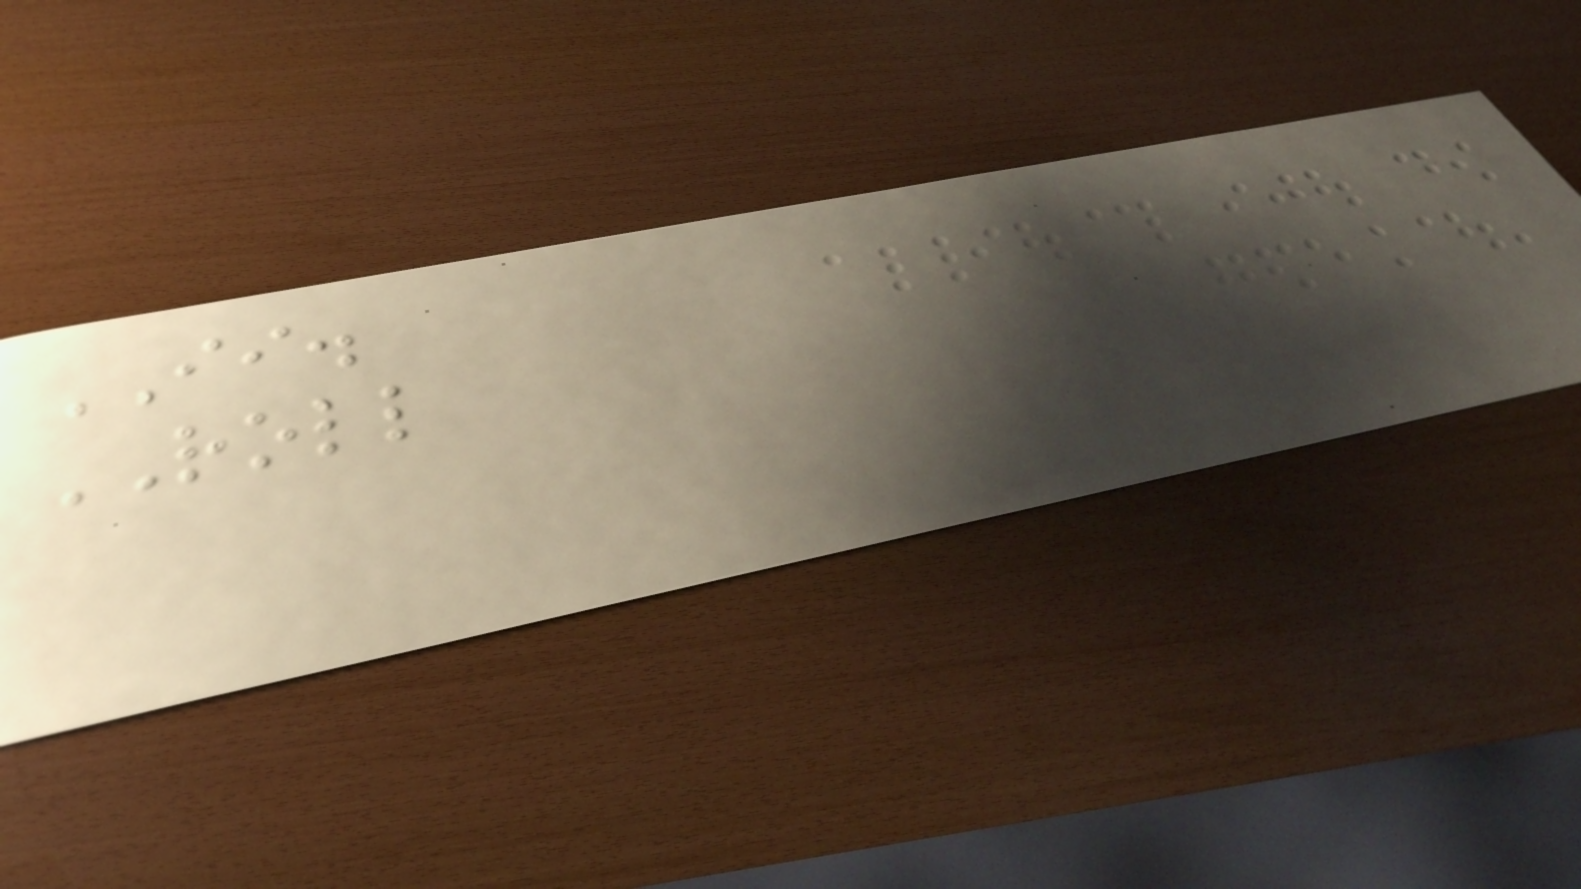II.
ROLL
